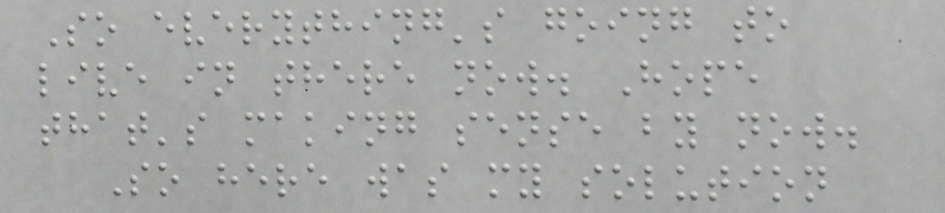So everything's going to
live in there now. Hope
that's making sense by now.
So here was my solution
